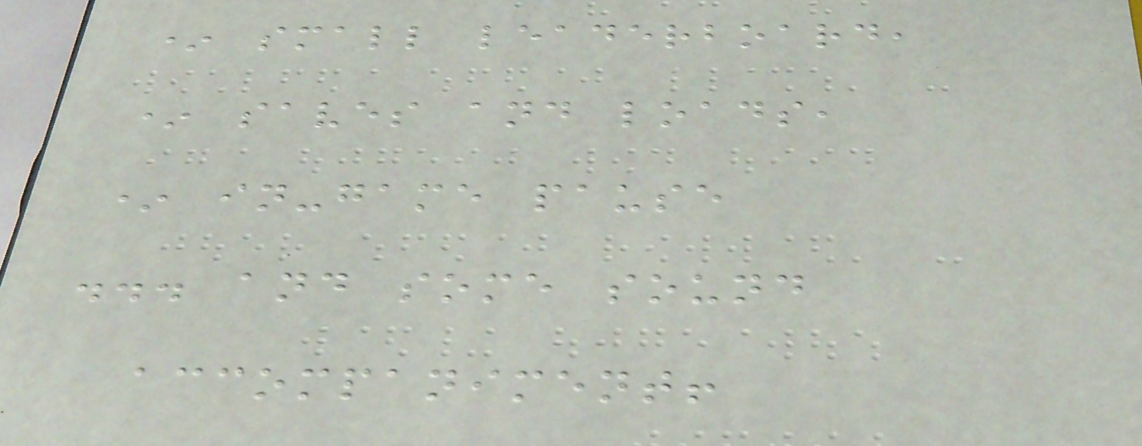* small leaderboard,
* saves and loads,
* in-game pause
... and some sound
accompaniment!
